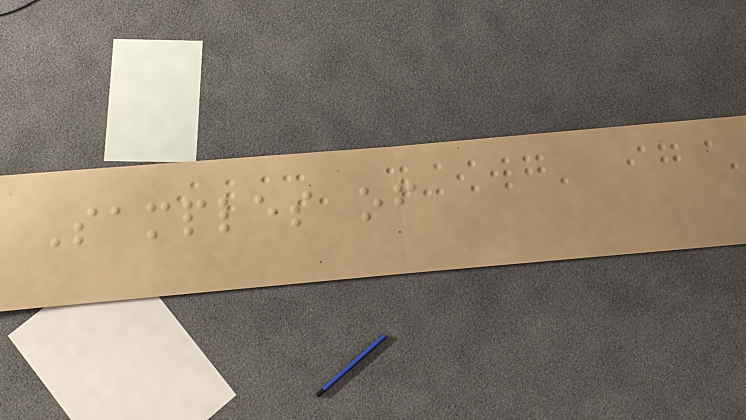Samples of
